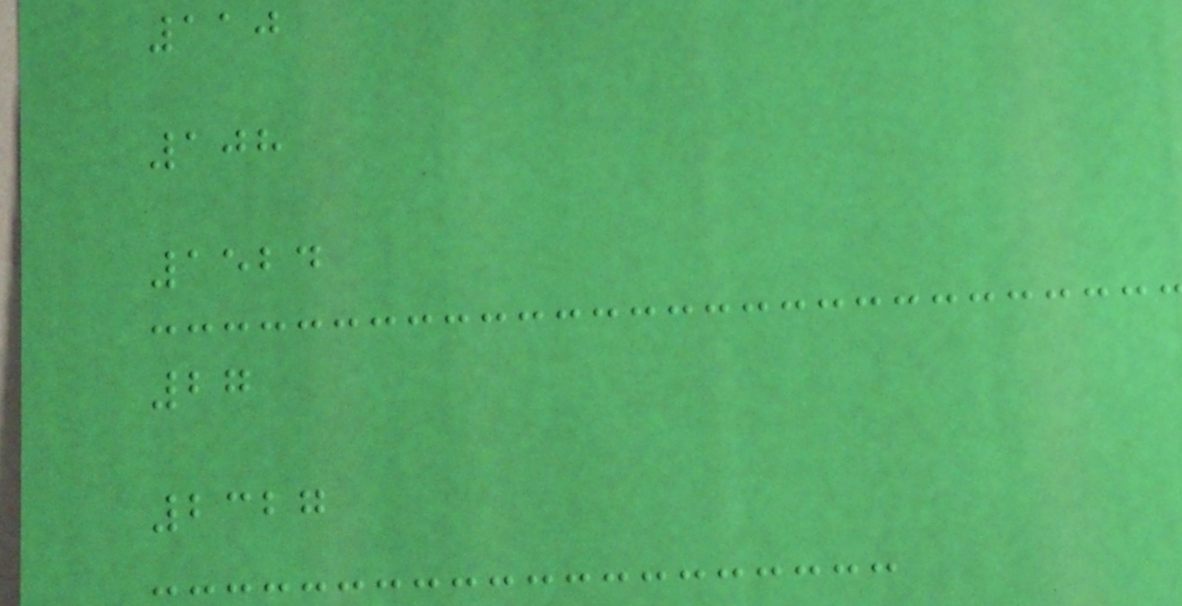110
108
1524
27
2327
